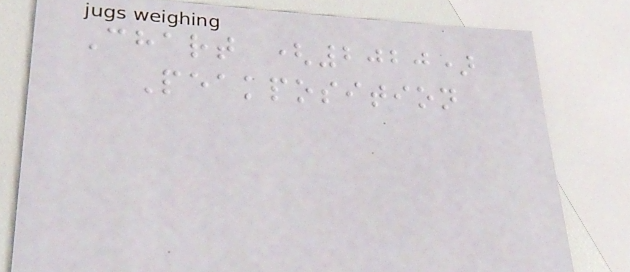Chart (2020)
Peakposition
